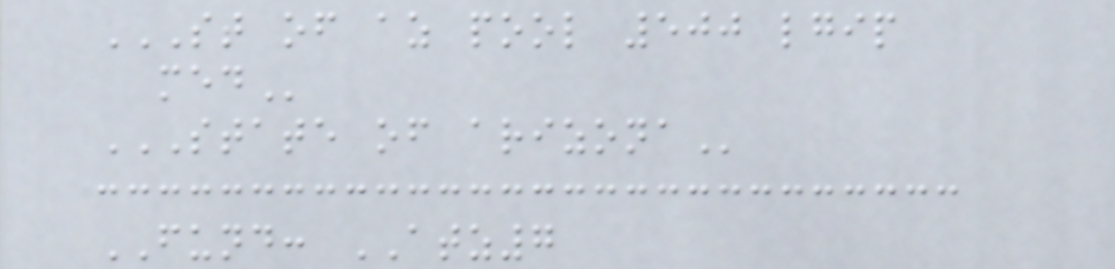ST OF AZ POOL 500 LGIP
MED
STATE OF ARIZONA
FUND: ATZ7
